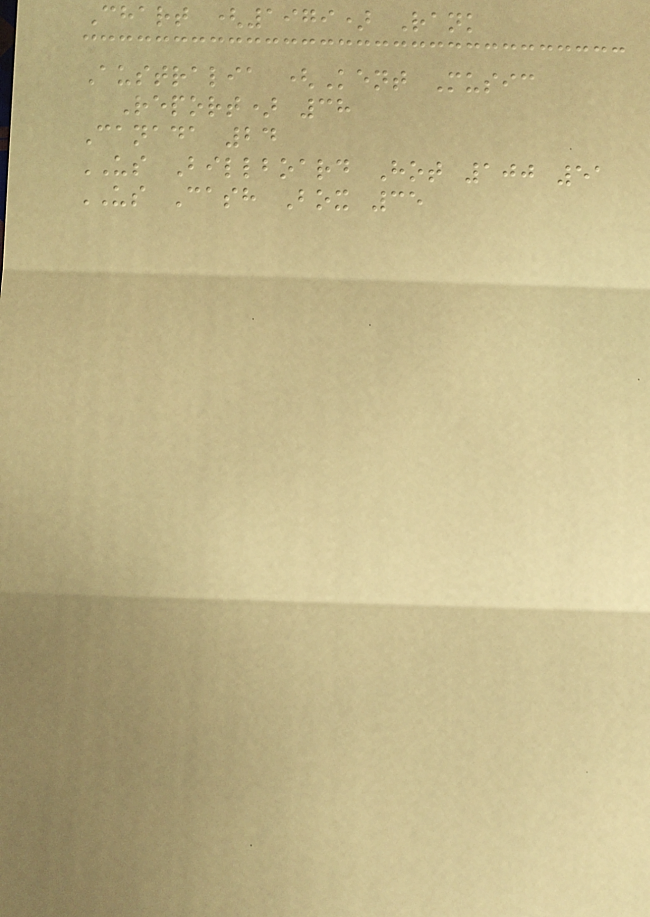Chart (1979) Rank
Australia (Kent Music
Report) 38
Canada 24
US Billboard Hot 100 51
US Cash Box 35
